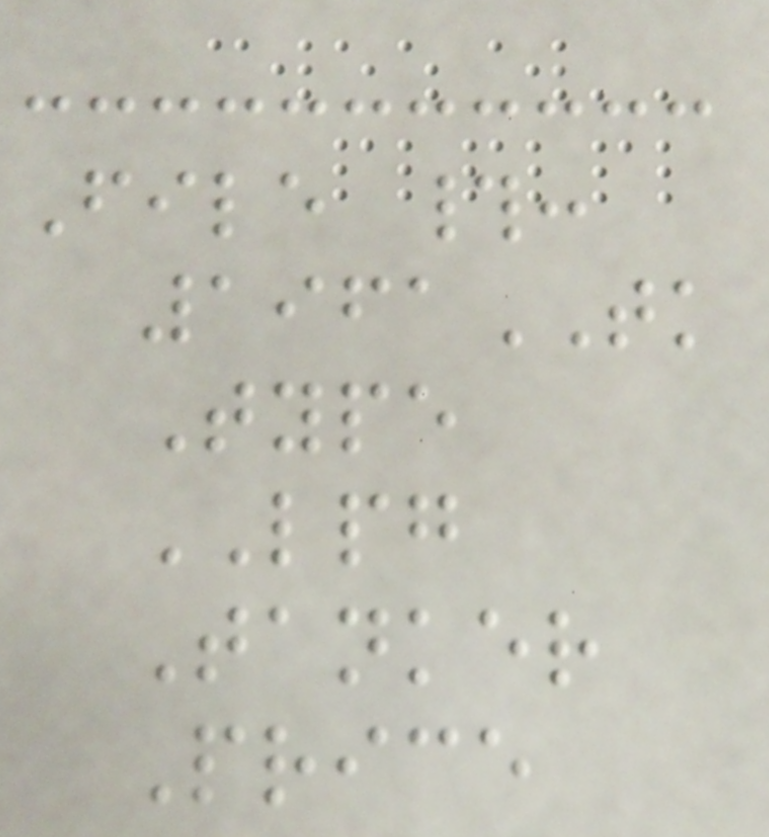File #:
1961TK
Type
LPG
Tanker
Price
